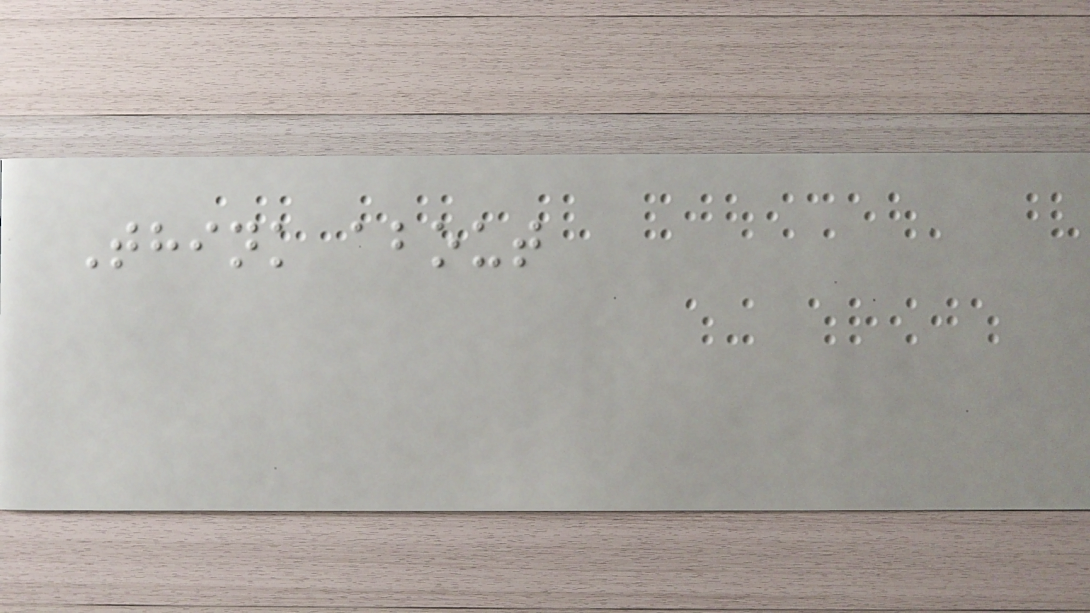Think about
